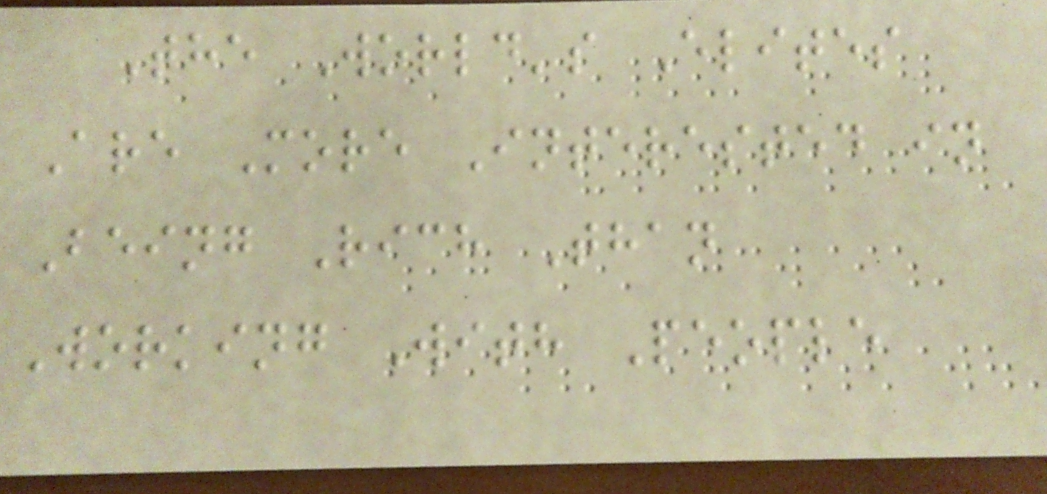The World's Elites
Are More Interested in
Being Rich Than
Working With People
